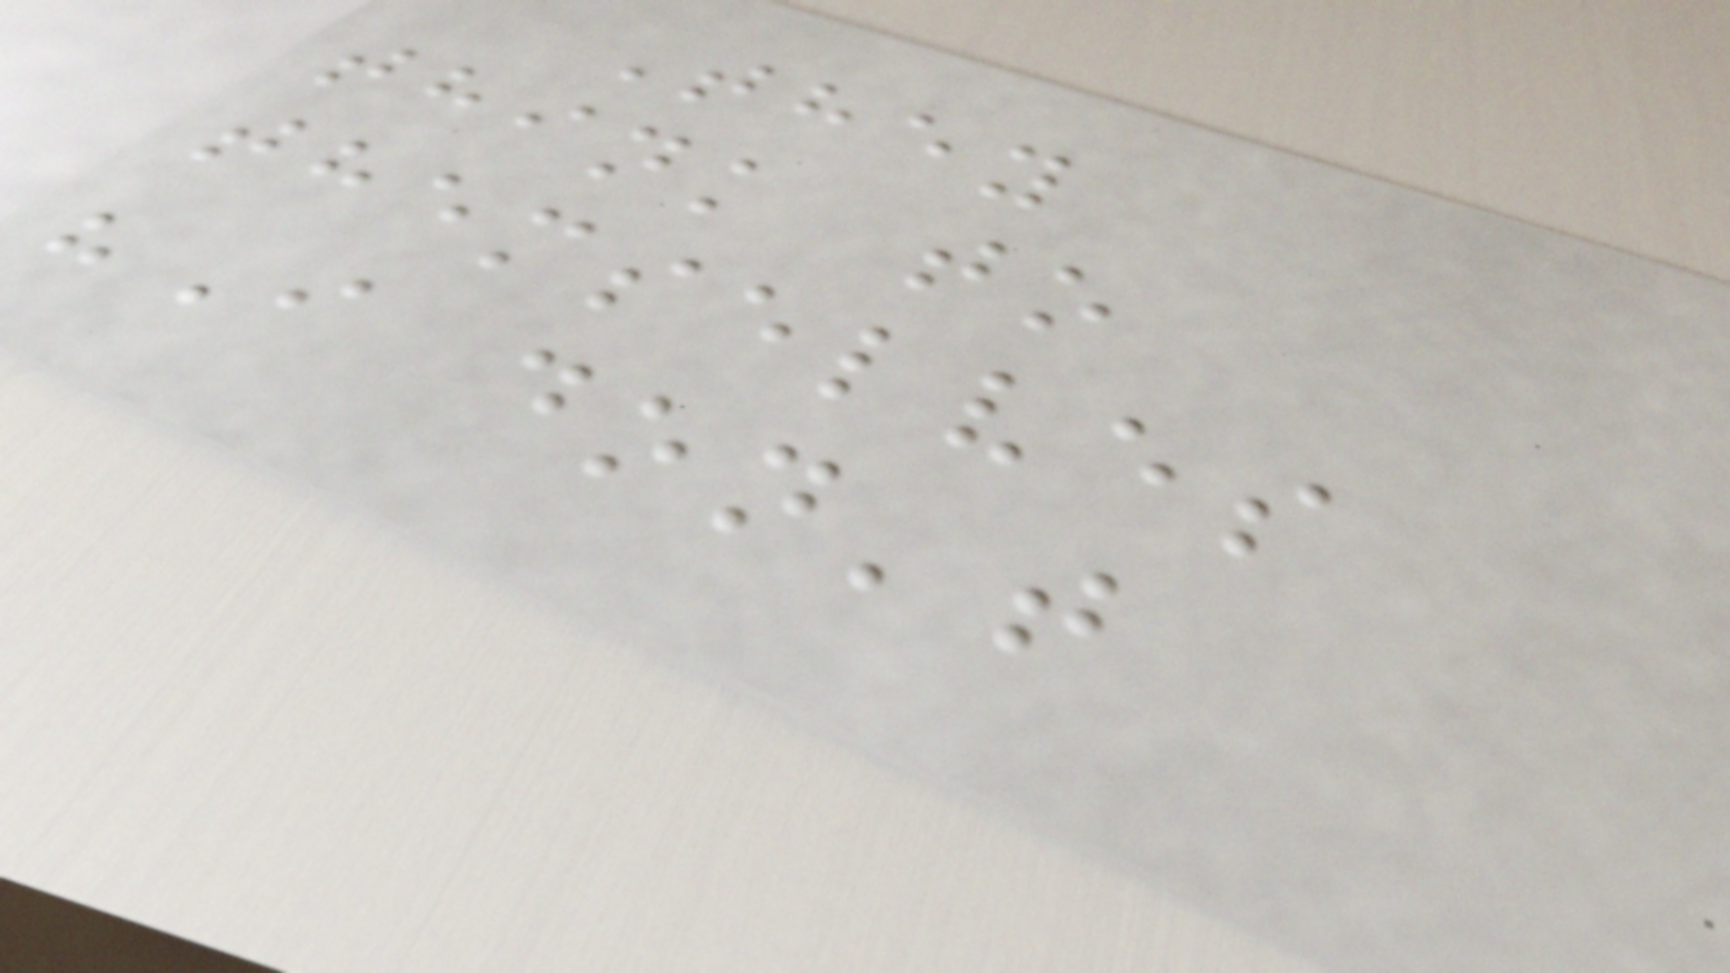They
think to
themselves
"I don't
